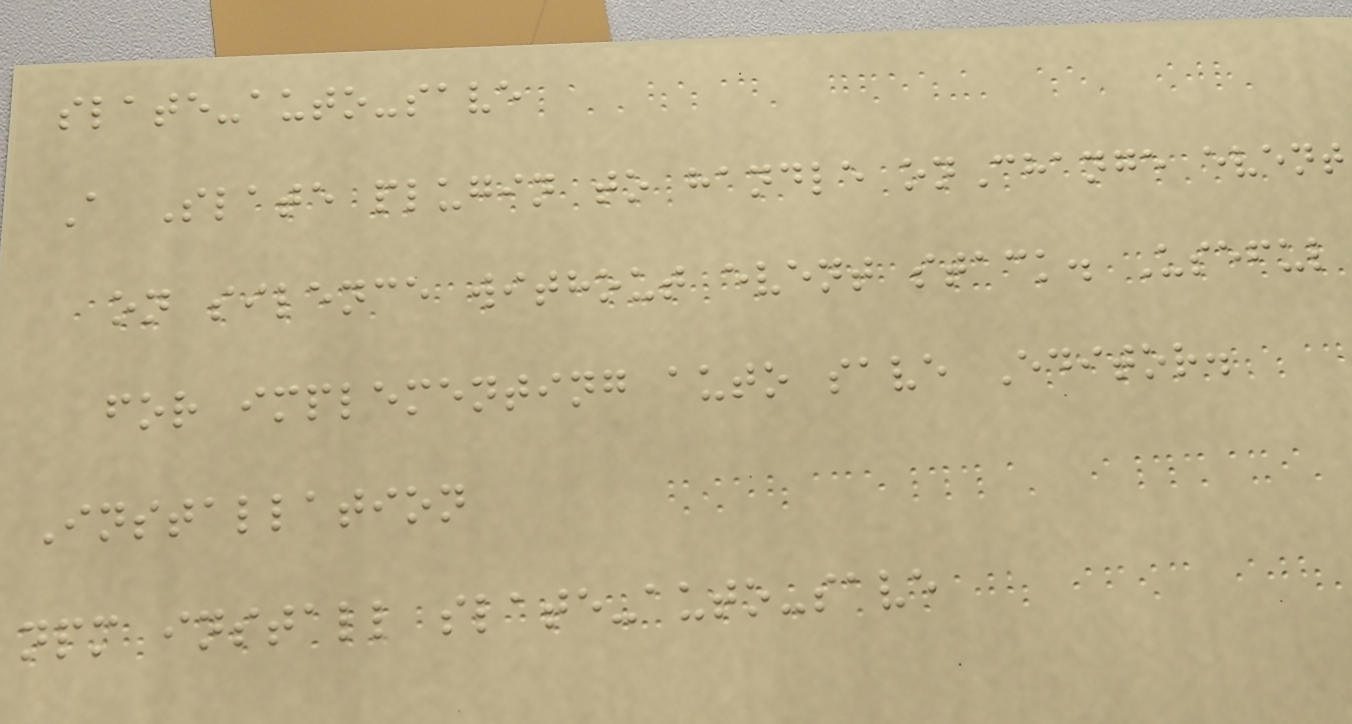slate-auto-save
A Slate plugin to handle onChange event
on silence without event stack. Useful
for implementing auto save Editor.
Installation
npm install slate-auto-save
